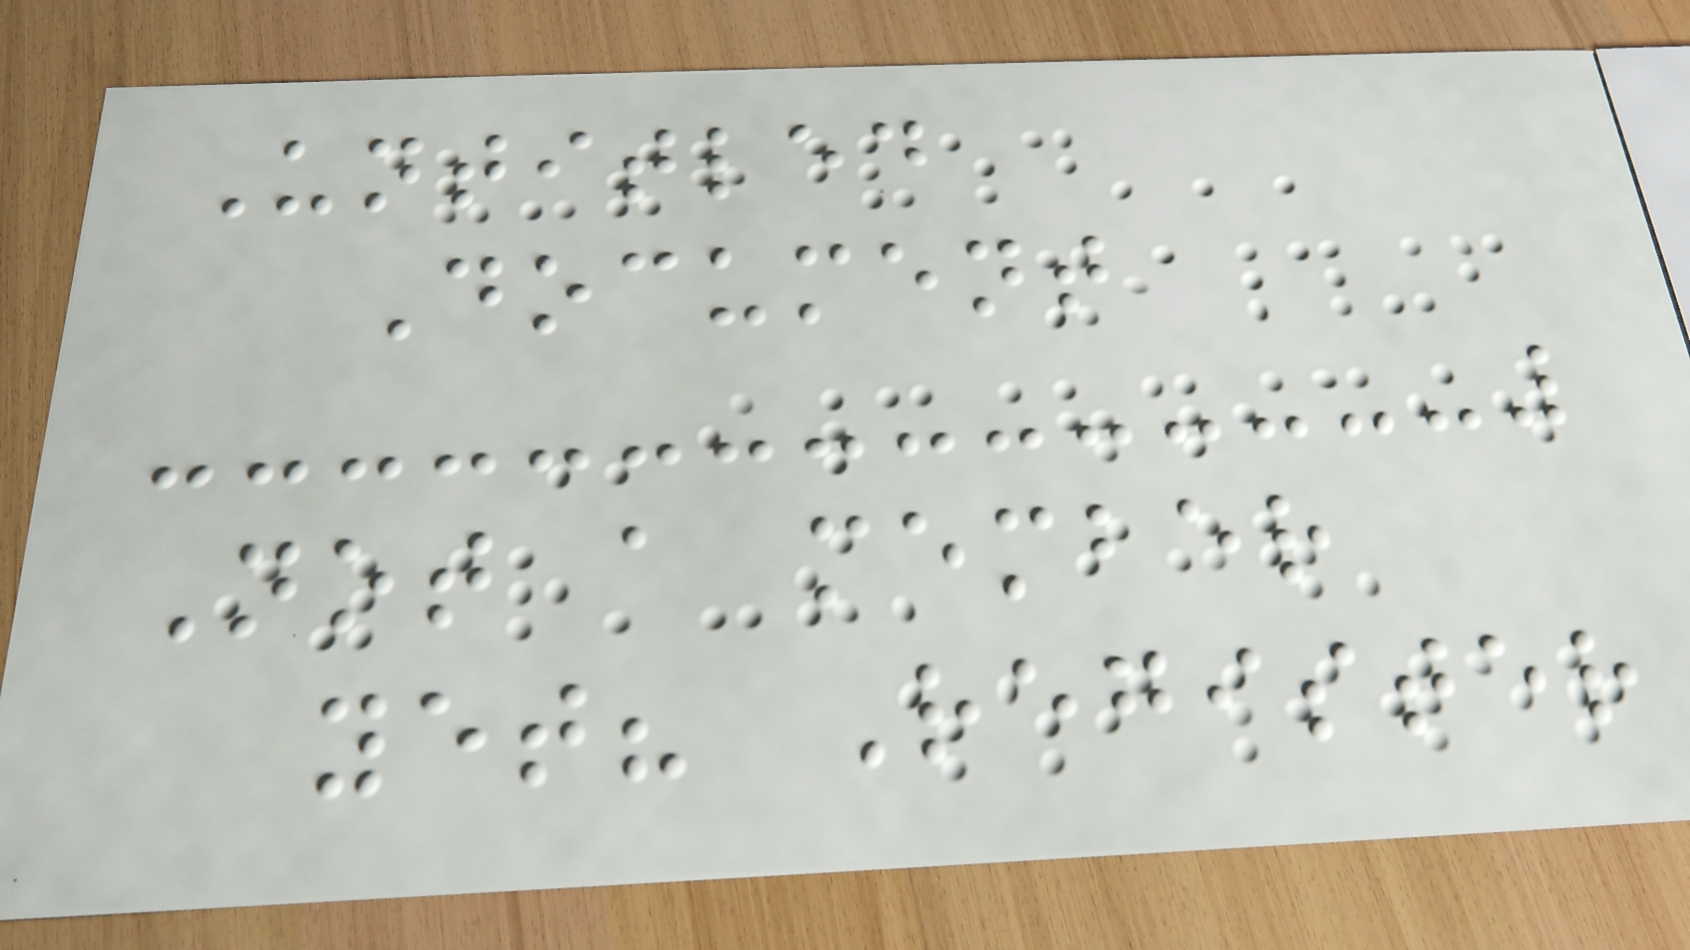Untitled
Document
Not a member
yet? Register
